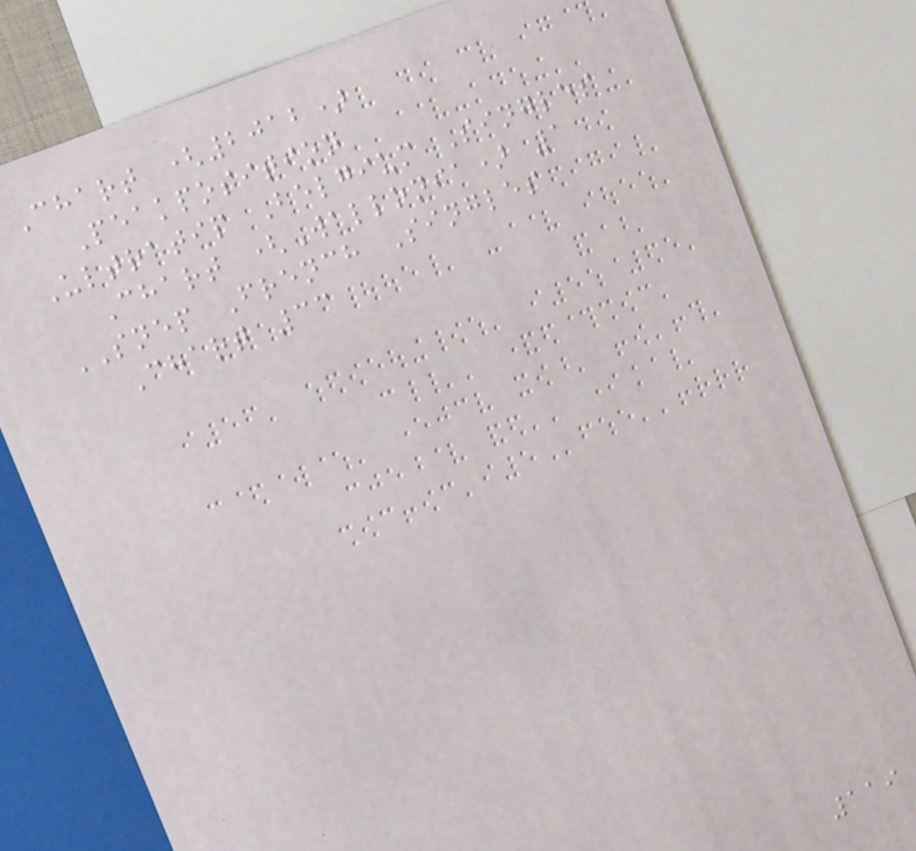Chart (2012)
Peakposition
Ultratip Belgium Singles
Chart (Wallonia) 1
SNEP French Singles
Chart 33
119
